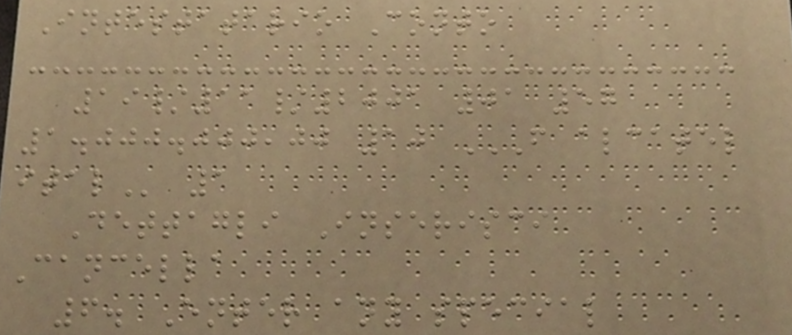Intestatario Conto
19/11/2001 01 57
1.000.000,00 10 F ALCATEL
ITAL 1
Dettagli Inserisci
Cancella
6. Enter any special
